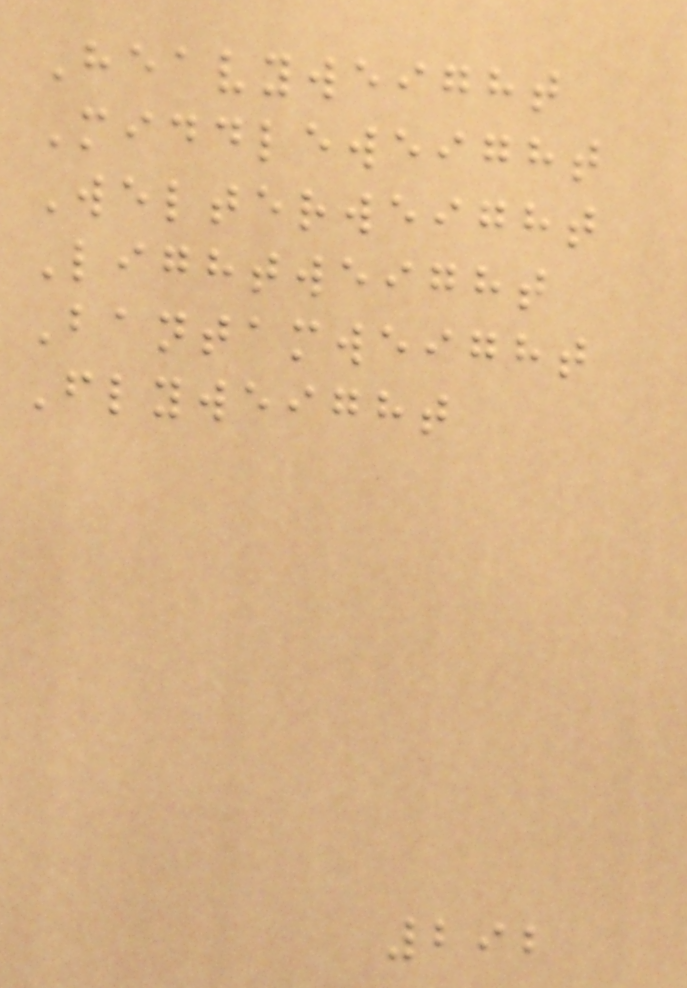Heavyweight
Middleweight
Welterweight
Lightweight
Bantamweight
Flyweight
292
